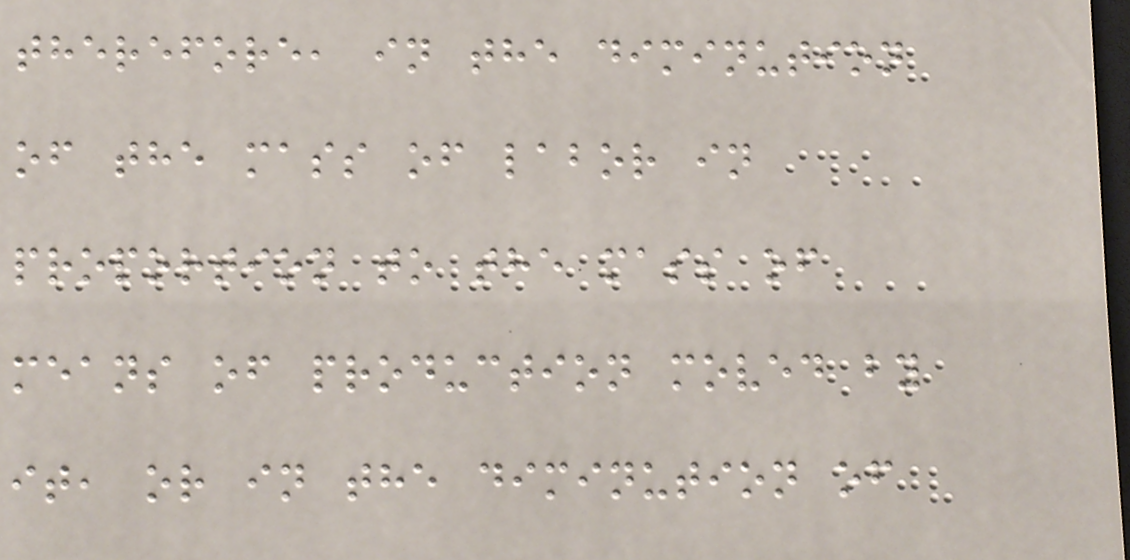therefore, in the diminution
of the mass of labor in
proportion to the mass of
means of production moved by
it, or in the diminution of
